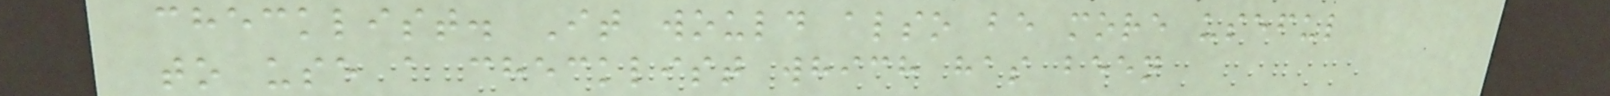checklist. It would also be more useful
to use a checklist which has been
